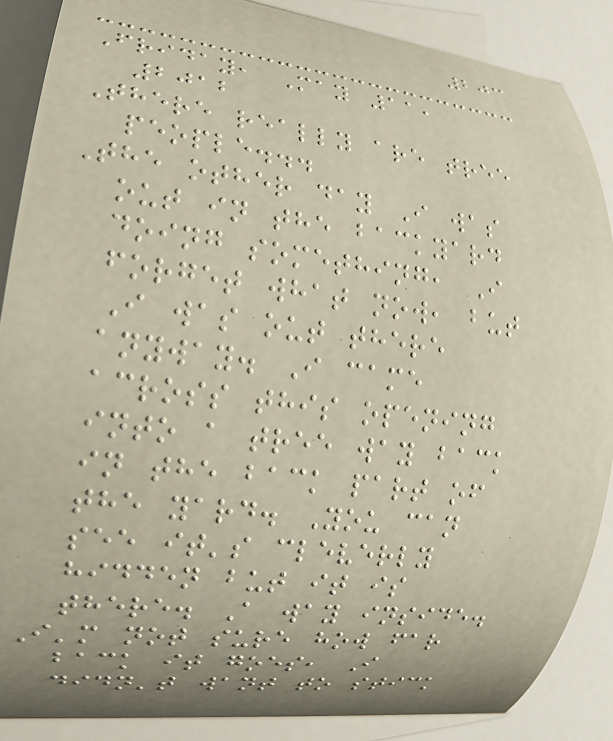203
Friday, May 11,
2012
There really are tree
people...
The other day I was
out in the backyard
doing something, I
forget what now, but
I was out there
anyway. I came
across this opening
into a tree way back
in the back part of
the yard. You can
see it's cleverly
hidden but it is
there. A way inside.
I'm not sure how far
back it goes, I
didn't want to stick
